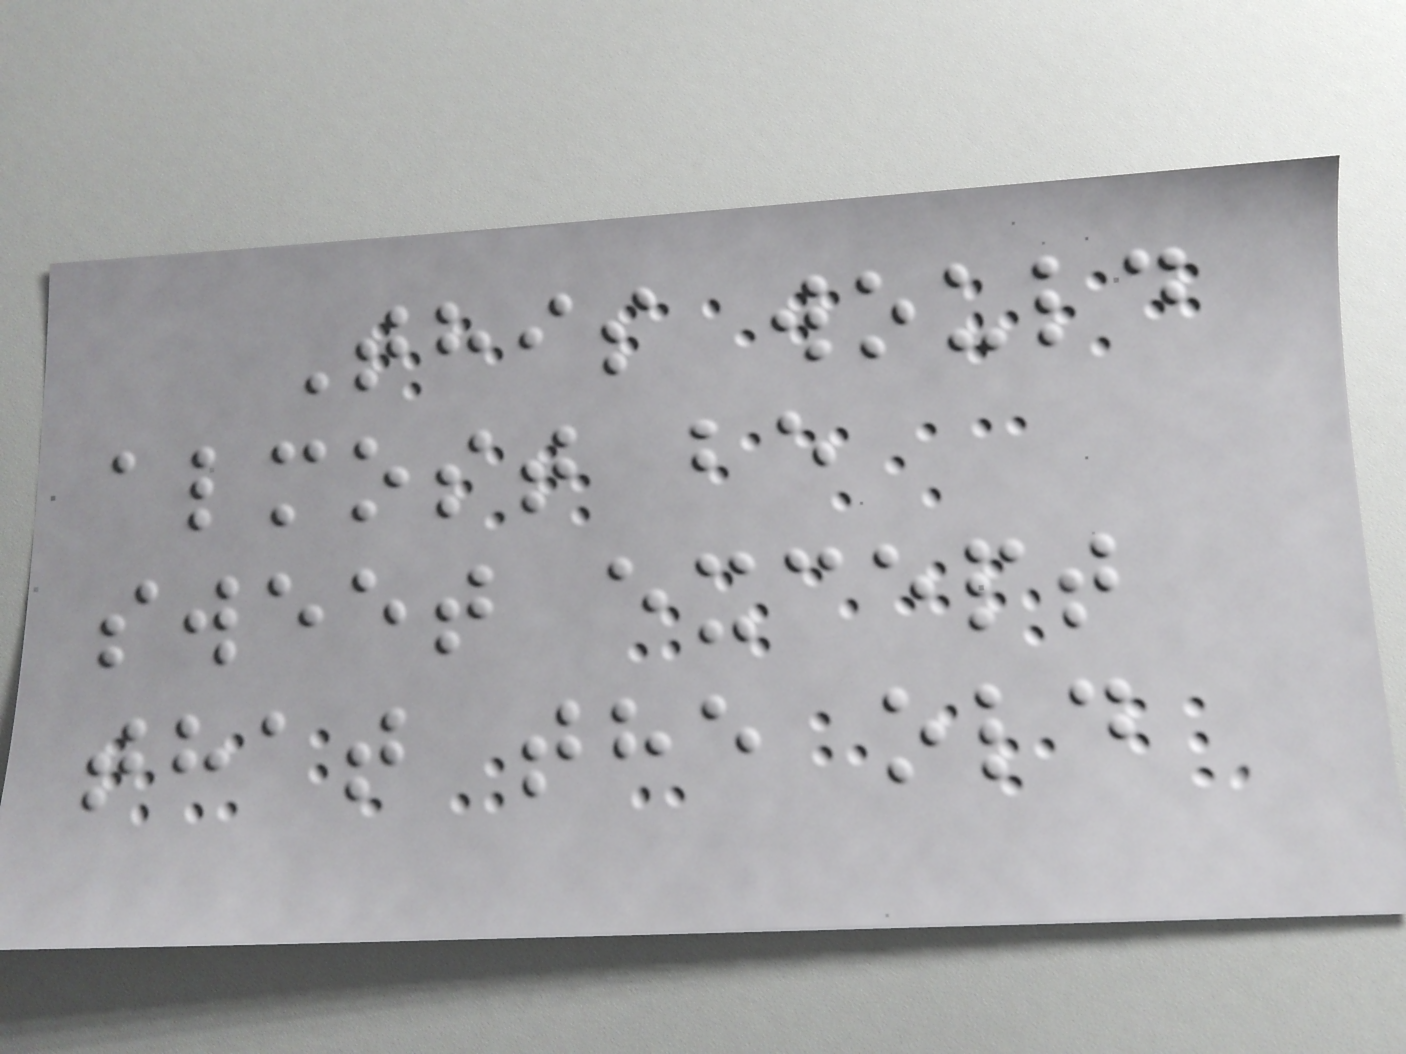This would
almost be
sweet except
that the old
